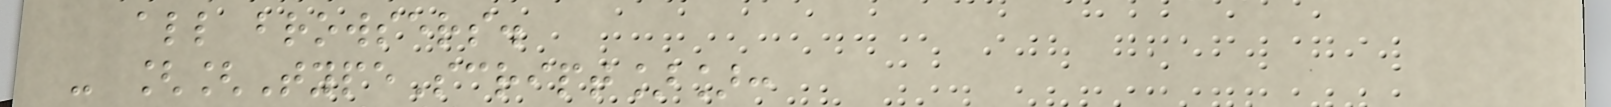all browsers.
- [[TypeScript]]:
